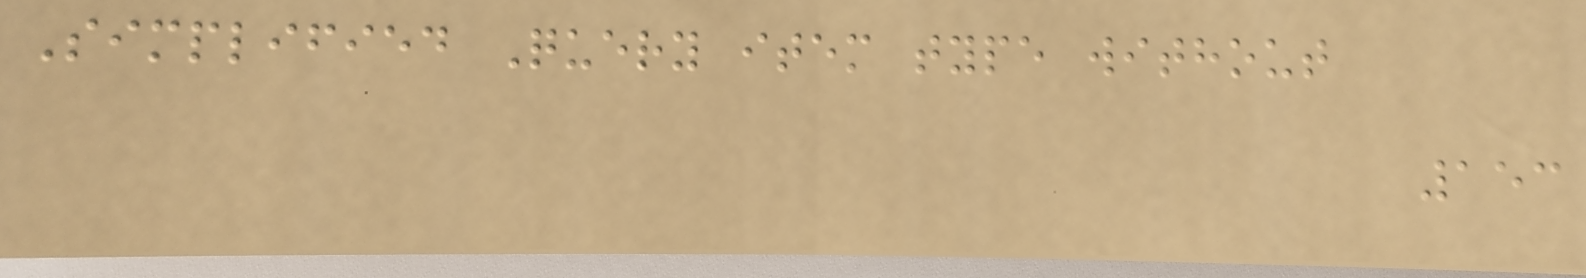Simplified Query item type without
153
